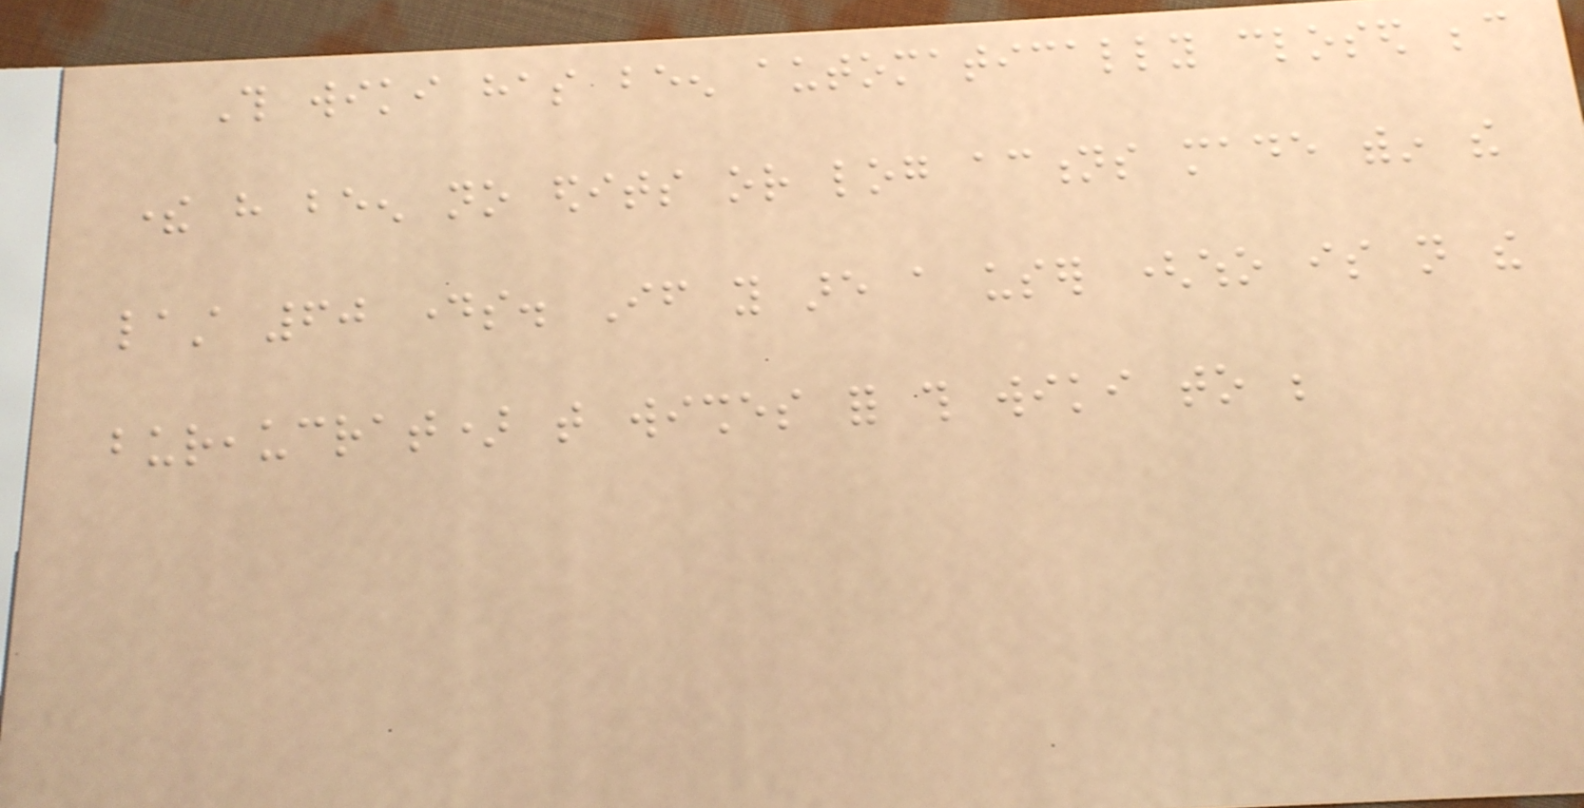This wiki has been automatically closed because
there have been no edits or log actions made within the
last 60 days. If you are a user (who is not the
bureaucrat) that wishes for this wiki to be
